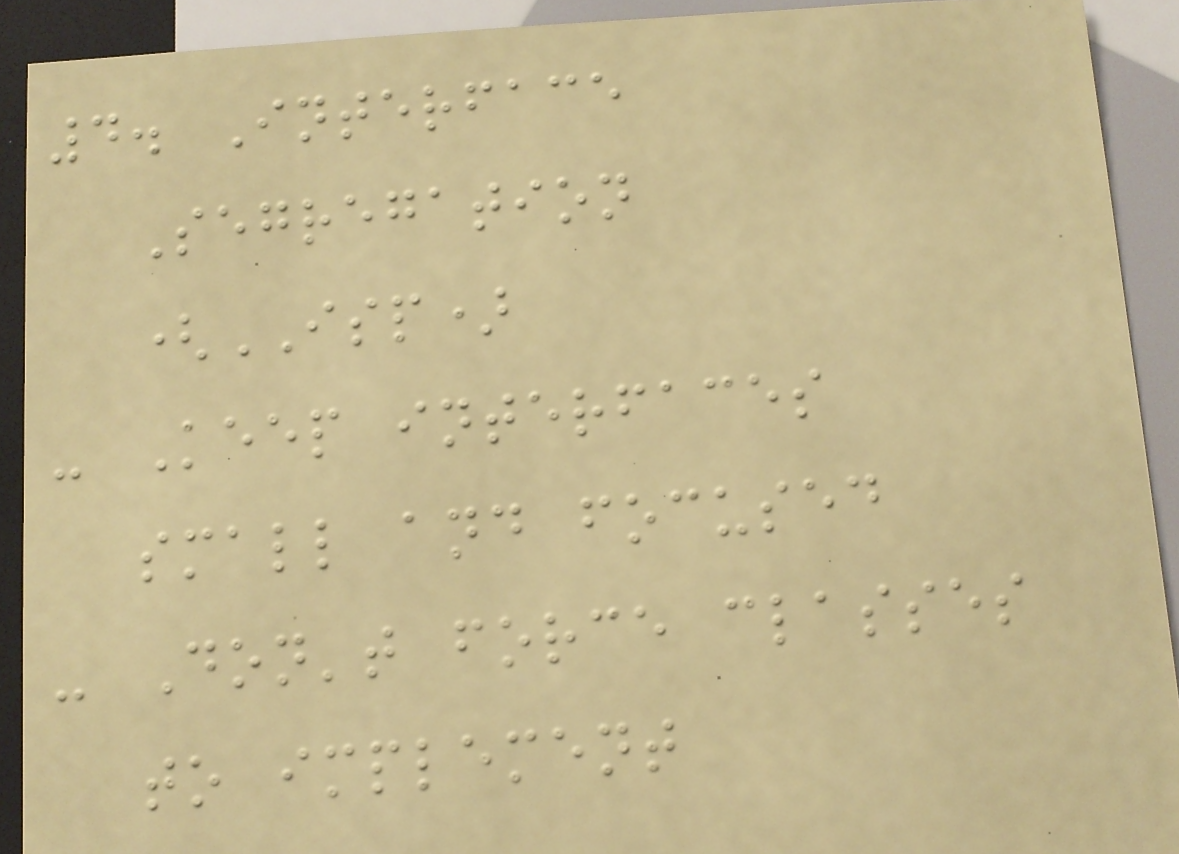4. Interface
Segregation
(ISP)
- Keep interfaces
small and focused
- Don't force classes
to implement
